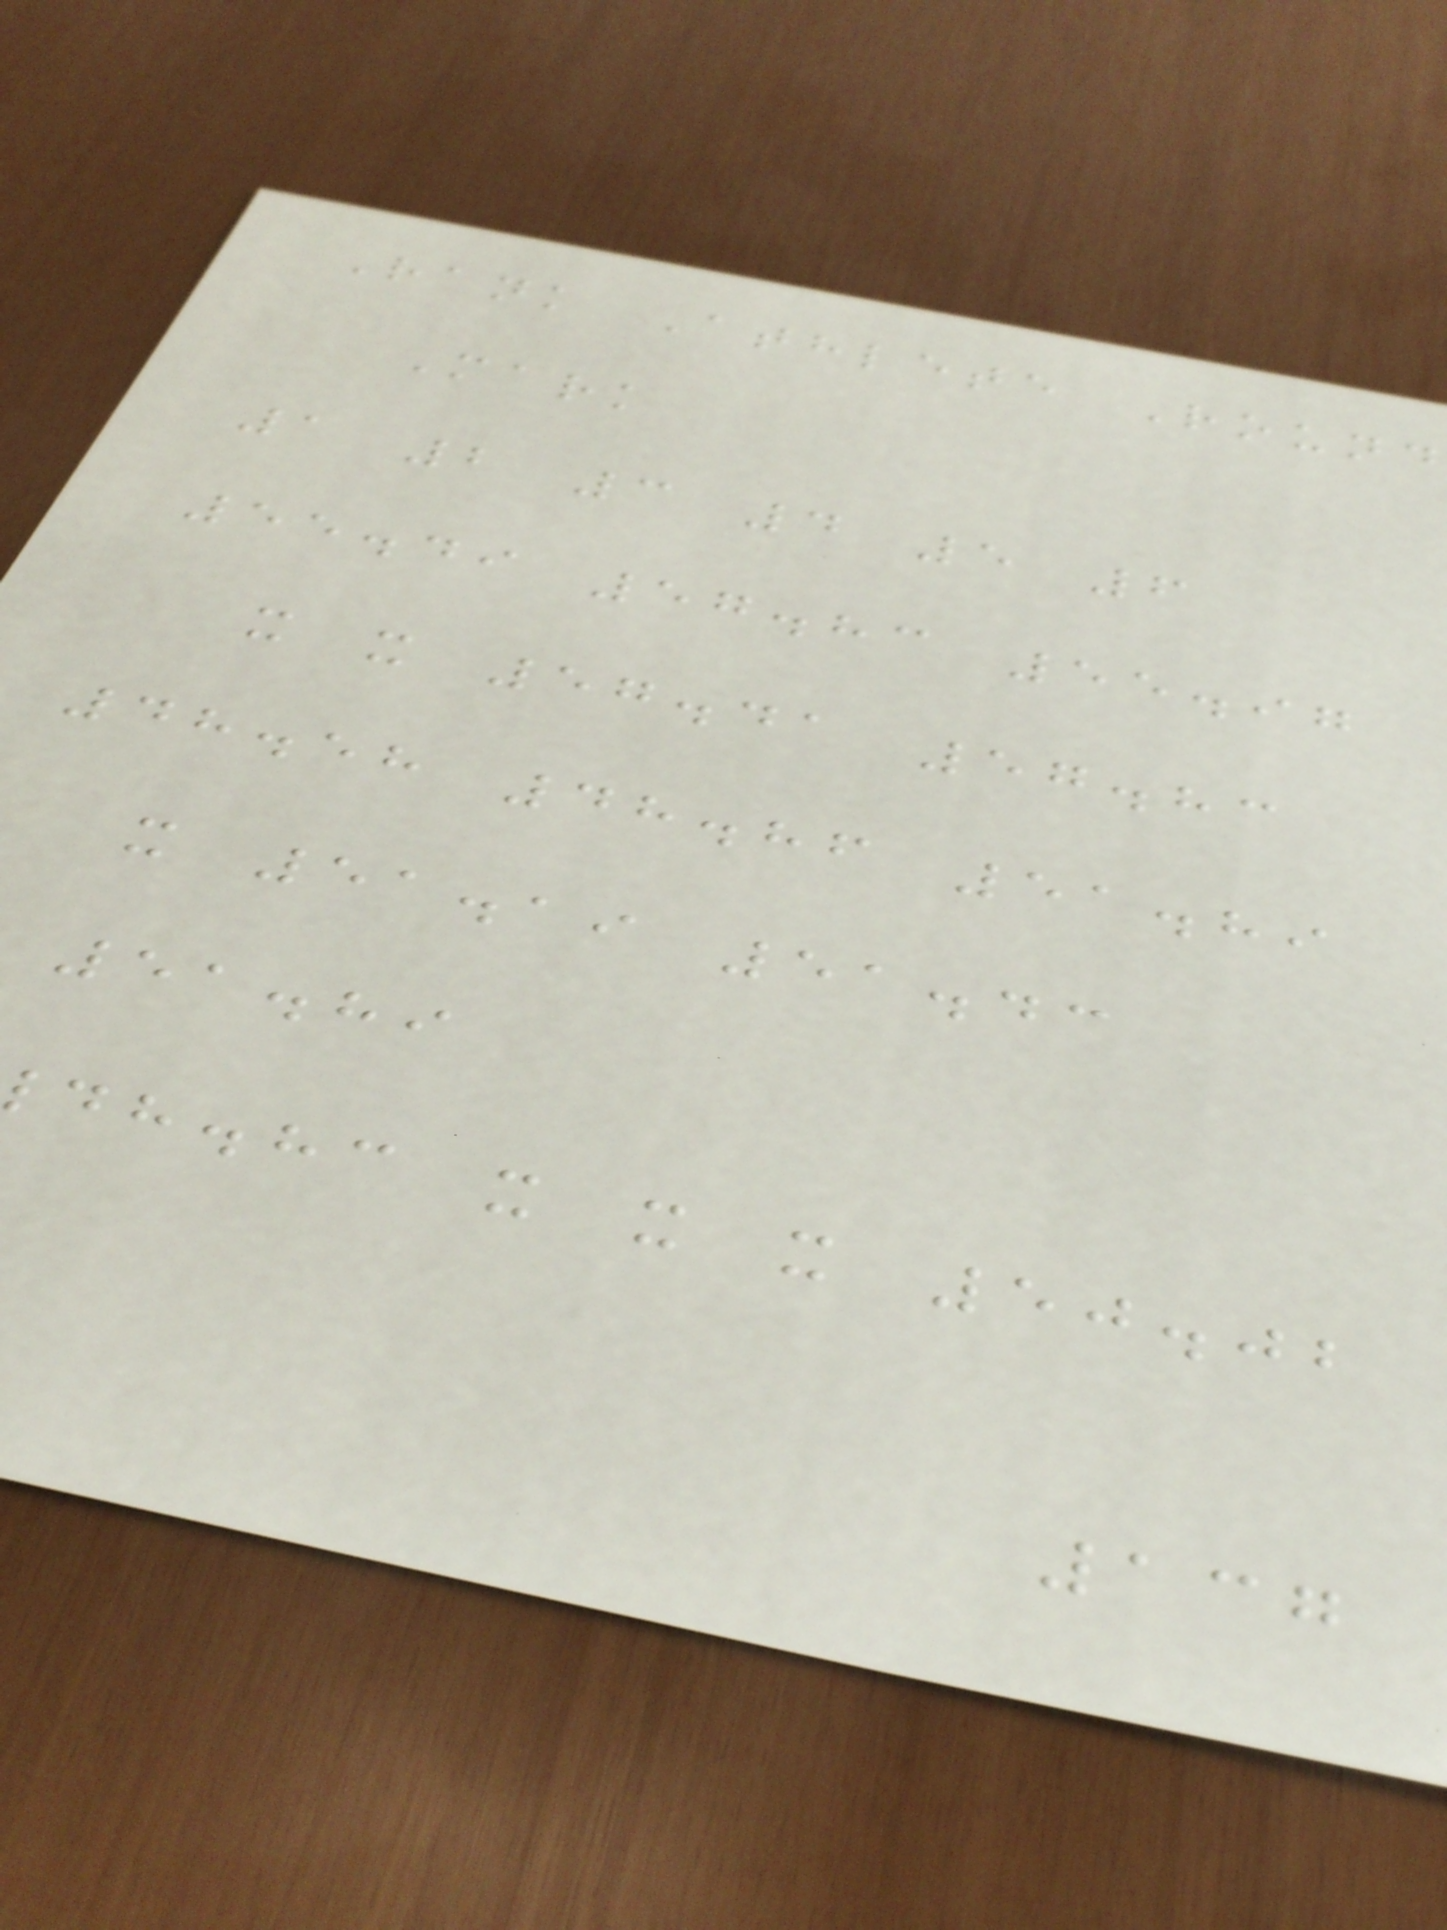Rank Athlete Round
Mark
1 2 3 4 5 6
55.49 57.83 55.97
x x 57.41 57.83
48.58 48.86 51.89
x 51.19 51.43
51.89
dh.hc x x x 50.02
137
